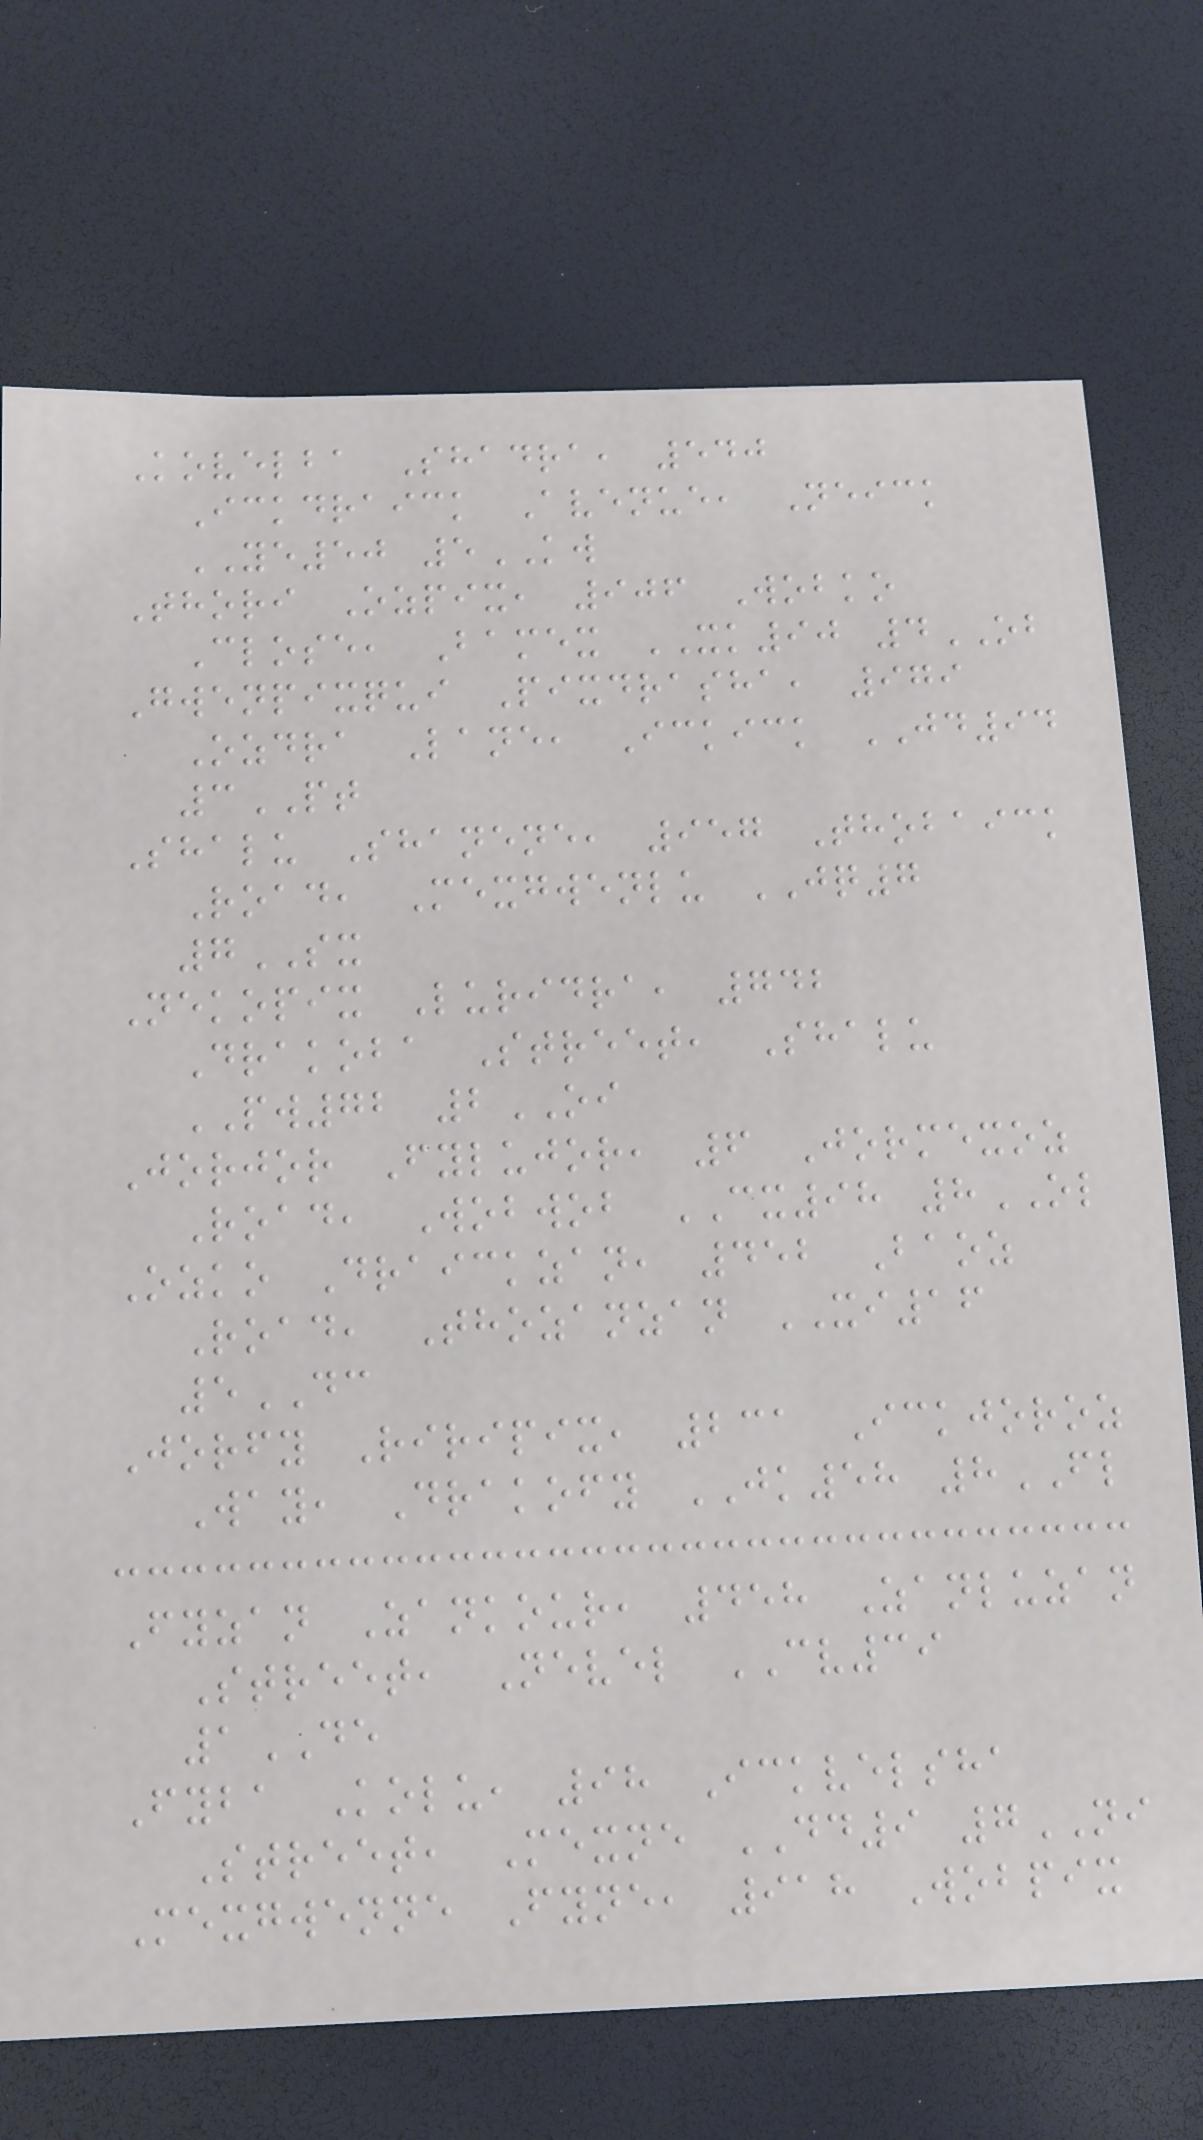Kovelba Shadra, 540
Ickdraick Avenue, Neick
YE50 5KW
Thori Ozpix, 906 Wobko
Close, Bamex XK90 4OB
Gwenpixqui Pixdrasha, 979
Ozdra Lane, Ickick JD94
3PT
Shalu Shanene, 957 Thobaick
Road, Mexgwenlu JQ7
7SX
Nekopix Luridra, 742
Drakoba Street, Shalu
PW72 2OI
Jorjor Fylujor, 6 Jormexoz
Road, Wobwob CX98 8OL
Ozko Draickzan, 452 Baoz
Road, Thozanzan XI16
5DC
Jorfy Riripix, 231 Ickjoroz
Way, Drakofy JK58 8FL
Fyzan Zankour, 458 Zanluzan
Street, Nevel CV39
1DE
Fyba Kolu, 98 Ickvelsha
Street, Mexne DD9 7NI
Mexgwenne Fyne, 918 Wobpix
